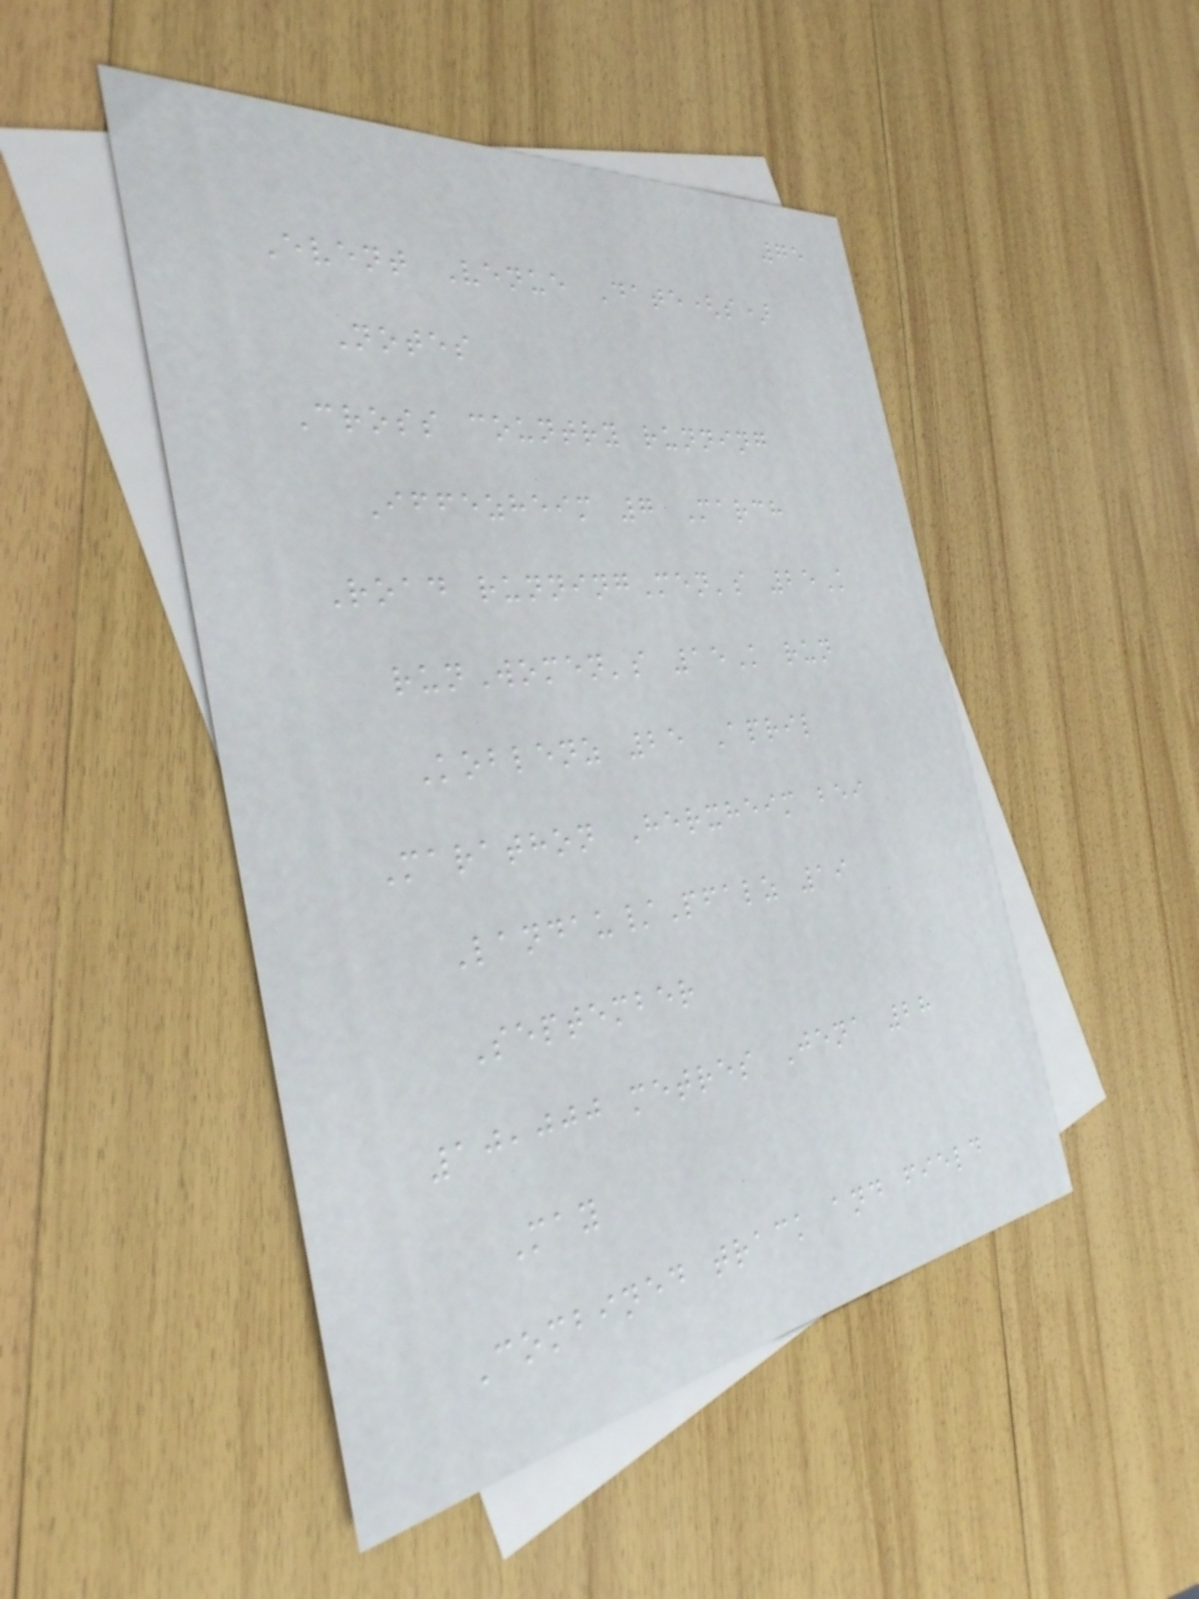75
Event Venue Date(s)
Notes
Cross country running
Iffezheim 7 March
Road runningMen's 25K
runWomen's 15K run
Koblenz 25 April
Marathon Herxheim bei
Landau/Pfalz 19
September
10,000 metres Jena 28
May
Combined track and field
